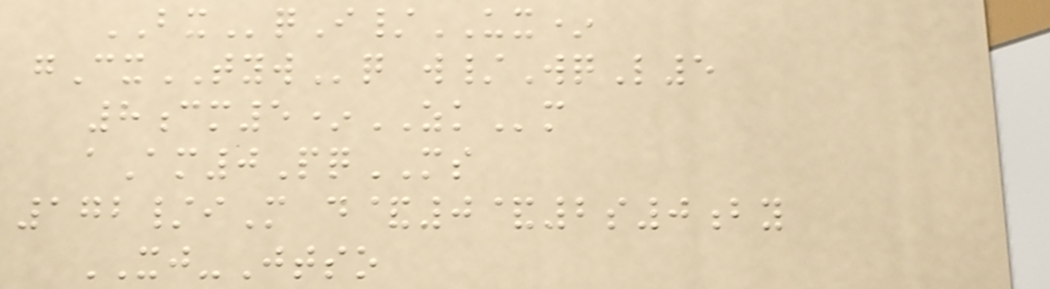BXqI/UX*
gCxTYWq w/WqL5
8cm5*ZKm
aAm0PqMS
172/iM d&0&2s0by
XJ-Jtso
